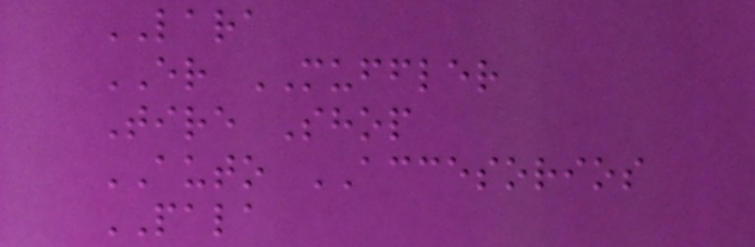LARA
ER MUFFLER
Tire Shop
AUTO ACCESORIOS
PALA
